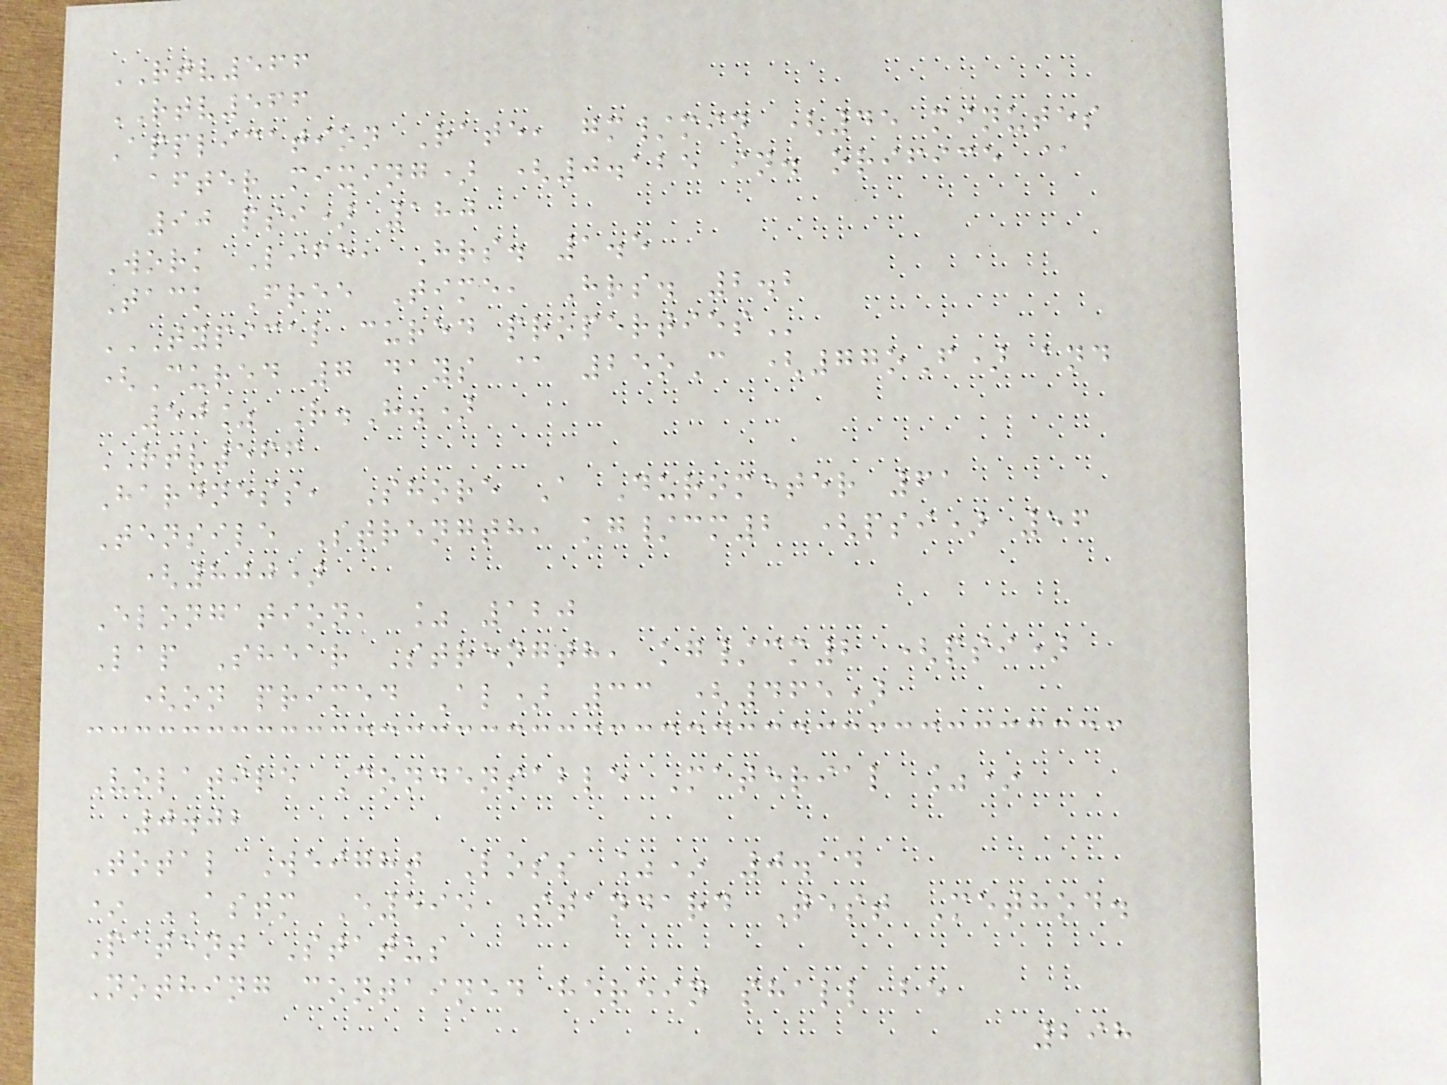RTV566
RTV566
Application Rate, gm/min (45 minutes
after mixing) (0.125 in. orifice @
90 psi) 180
Work Life, Hrs. 1.5
Tack Free Time, Hrs. 2.2
TYPICAL CURED PROPERTIES
(Cured 7 days @ 25oC (77oF) and
50% R.H.)
RTV566
Hardness, Shore A Durometer 61
Tensile Strength, kg/cm2 (psi) 56
(800)
Elongation, % 120
Lap Shear Strength, kg/cm2 (psi)
(on primed Al) 33 (465)
Volatile Condensable Material %*
0.02
Total Weight Loss %* 0.14
* ASTM E595 Standard Test Method.
Patent Status
Nothing contained herein shall be
298
